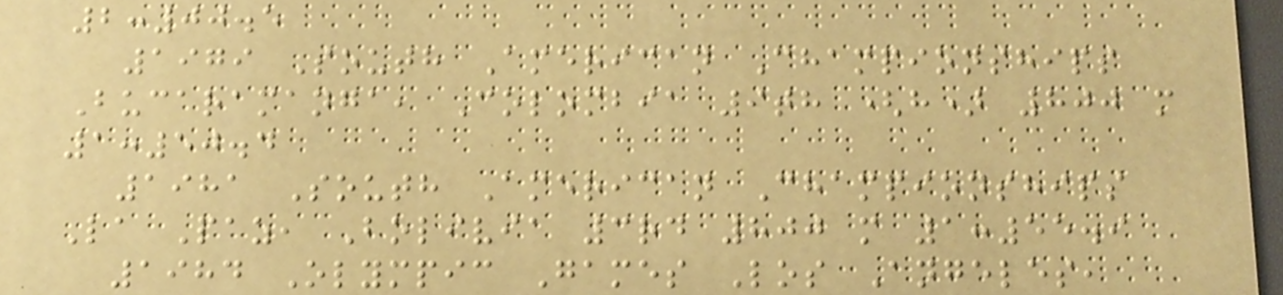2:00.5
1979 South American Championships
Bucaramanga, Colombia 9th (h) 800 m
1:50.4
1981 South American Championships
La Paz, Bolivia 3rd 800 m 1:55.9
1984 Olympic Games Los Angeles,
